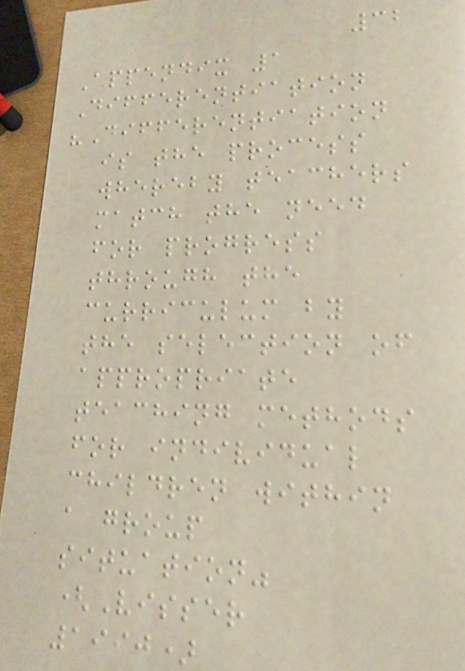32
Appendix 1
Differentiation
"Differentiation
is the process
whereby teachers
match the need
for progress
through the
curriculum by
the selection of
appropriate
teaching methods
for individual
children within
a group
situation"
(Visser
1990)
